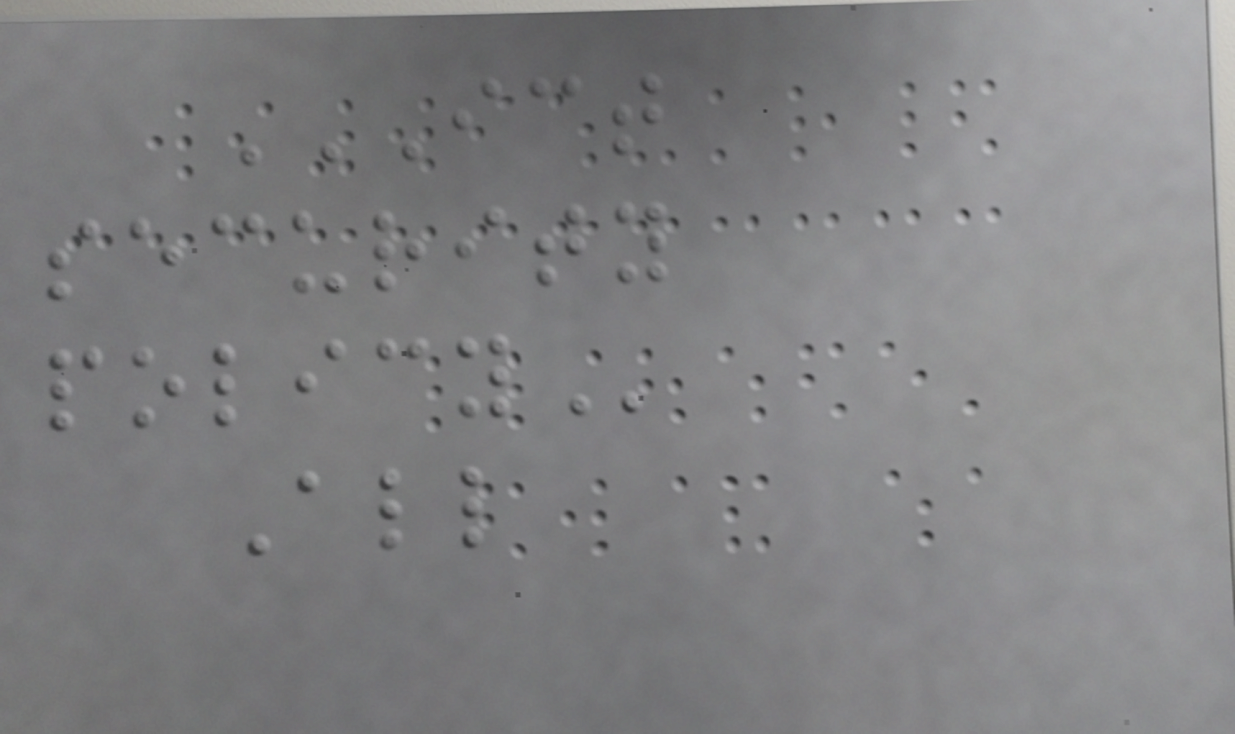ICT
SECURITY
POLICY
All
